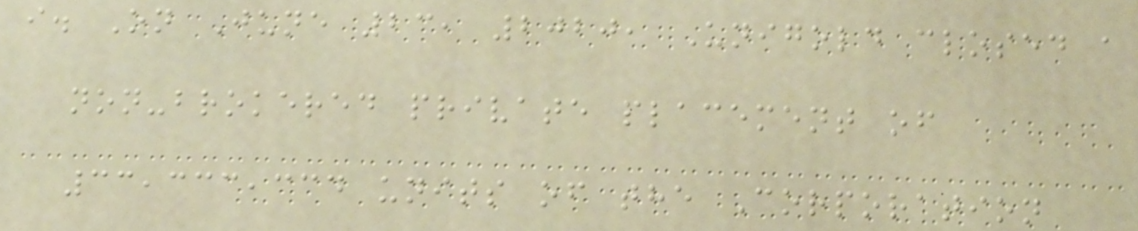i. On June 23, 2020, Unigold closed a
non-brokered private placement of
33,333,334 units of the Corporation
